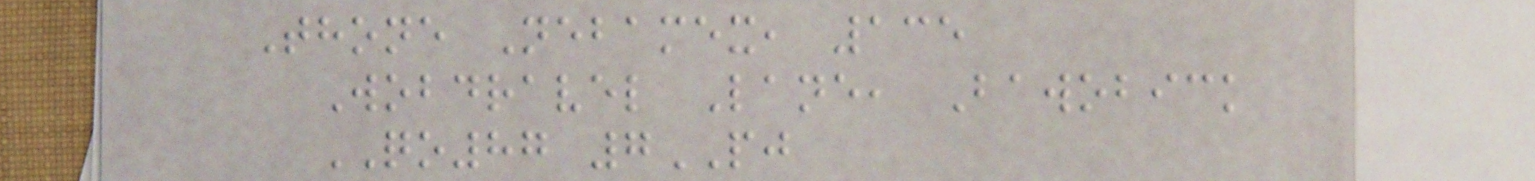Thone Nebamex, 135
Wobdravel Lane, Bawobick
QO87 7PJ
